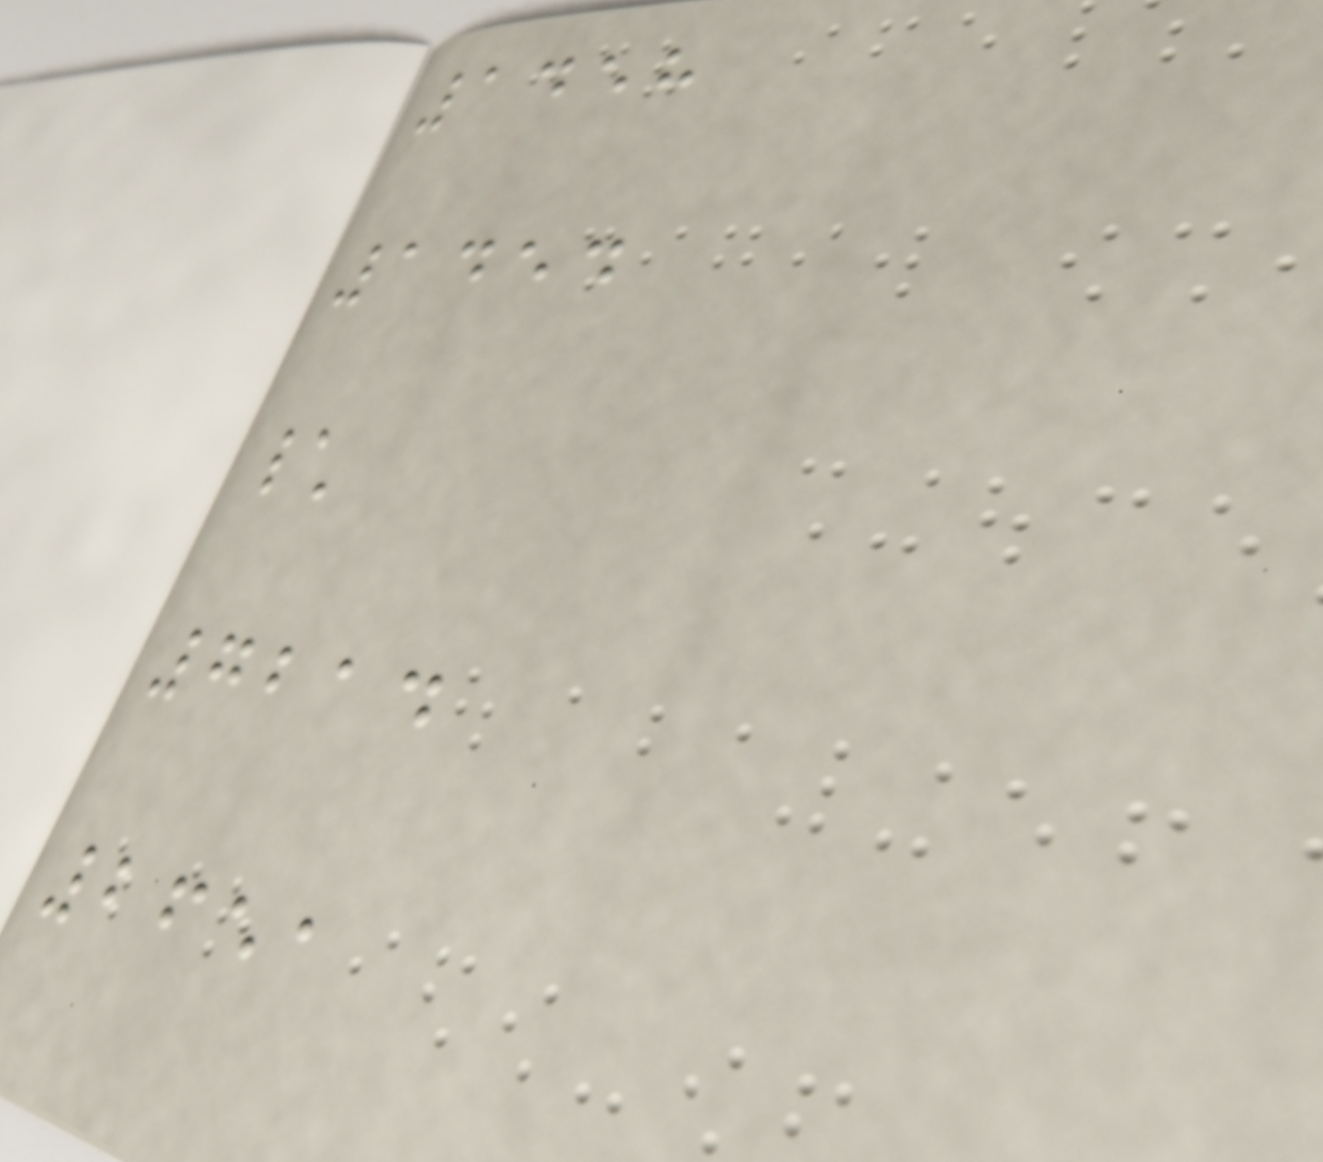1458
1454
\
7214
2651
